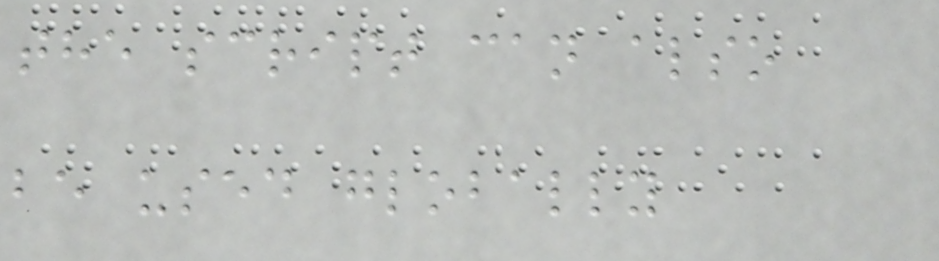the script can also
be used globally
